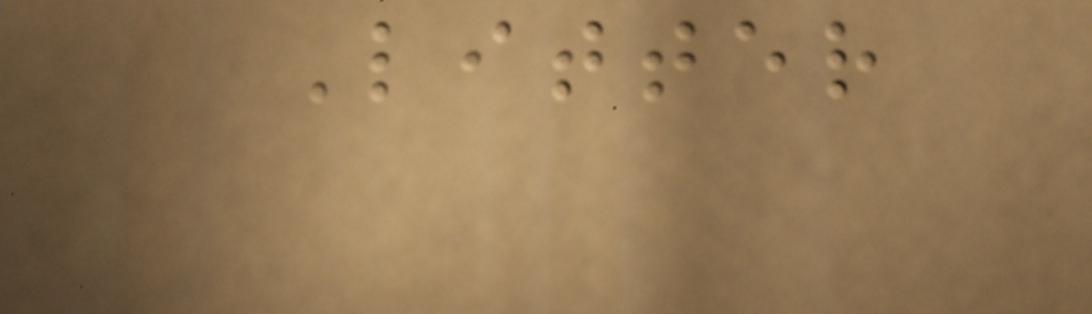Litter
